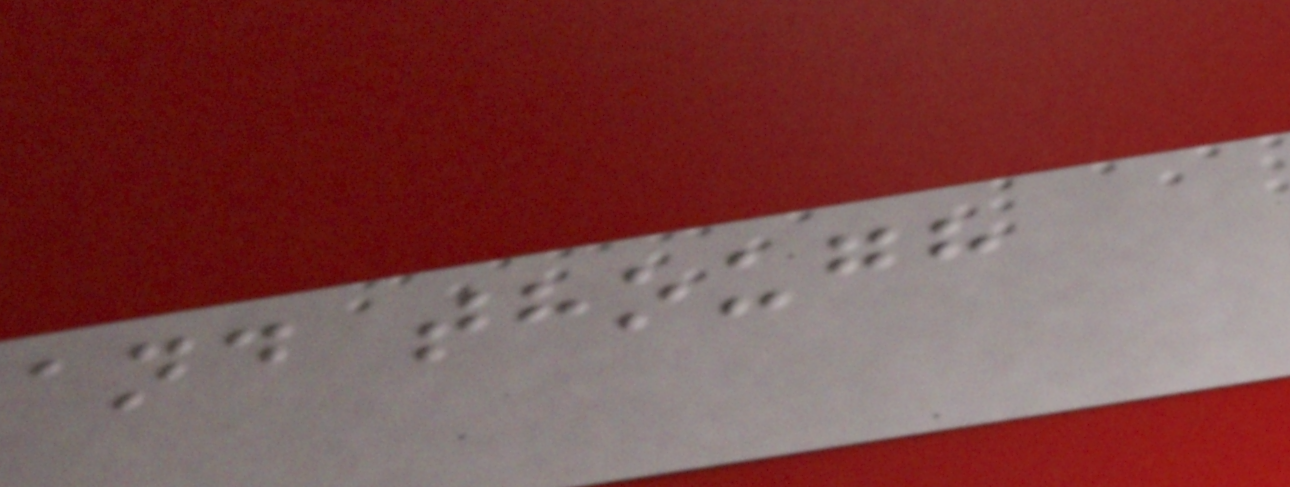and though
